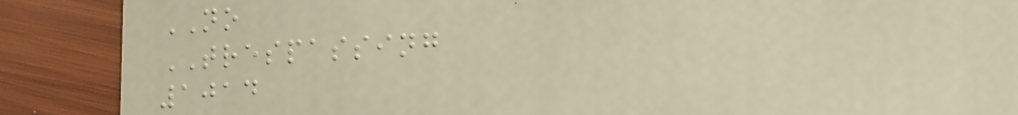NO
TRESPASSING
1014
